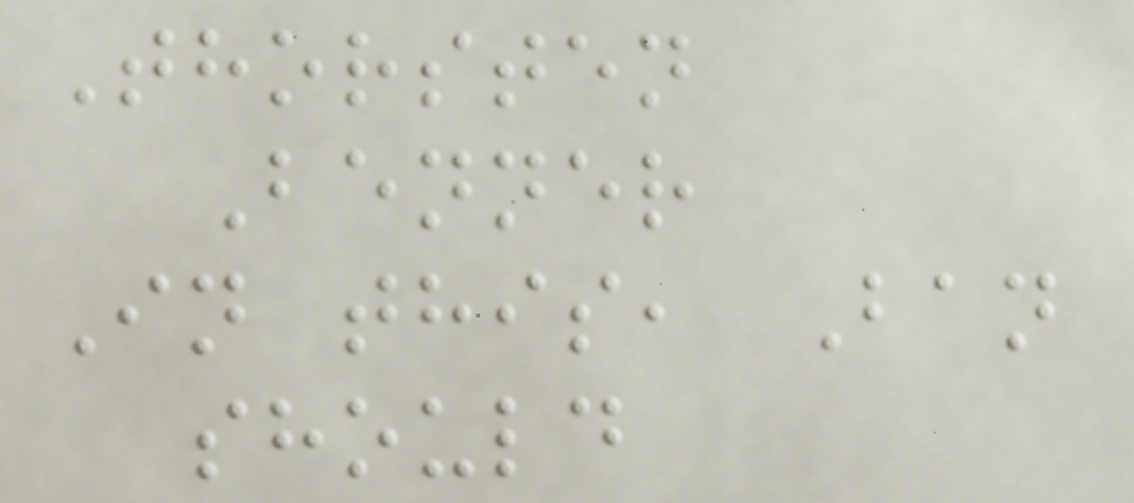Thorsten
Benner
In this, Ban
should
